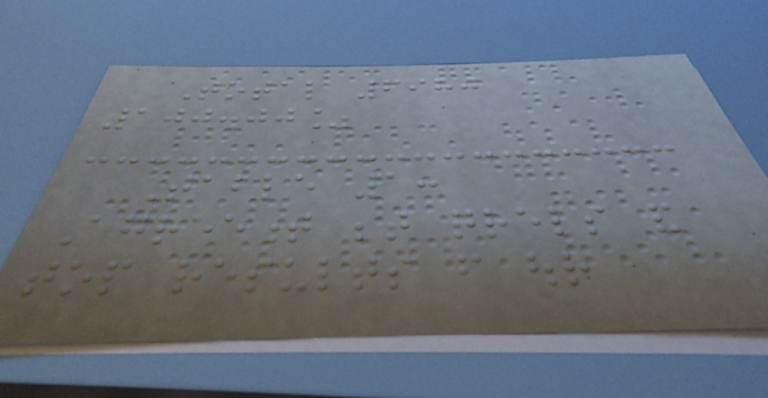Total 6980
100.00%
Table 1:
Agreement between qrels and
top results from our
